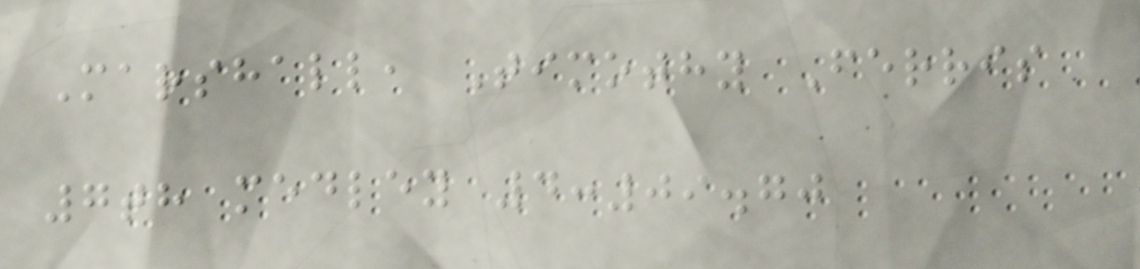Marshall, Timothy Ferris
7th medley 4:09.70
